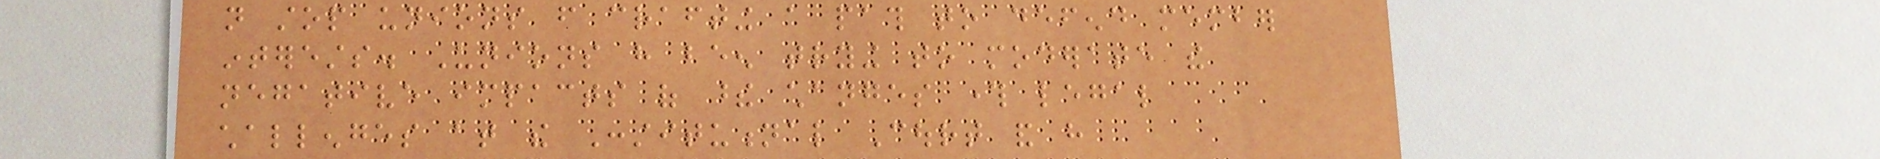not stop unions from crafting a path to defend member
interests. Unions have been trying to moderate the
negative impacts of these changes through legal
challenges at the Constitutional Court and have
